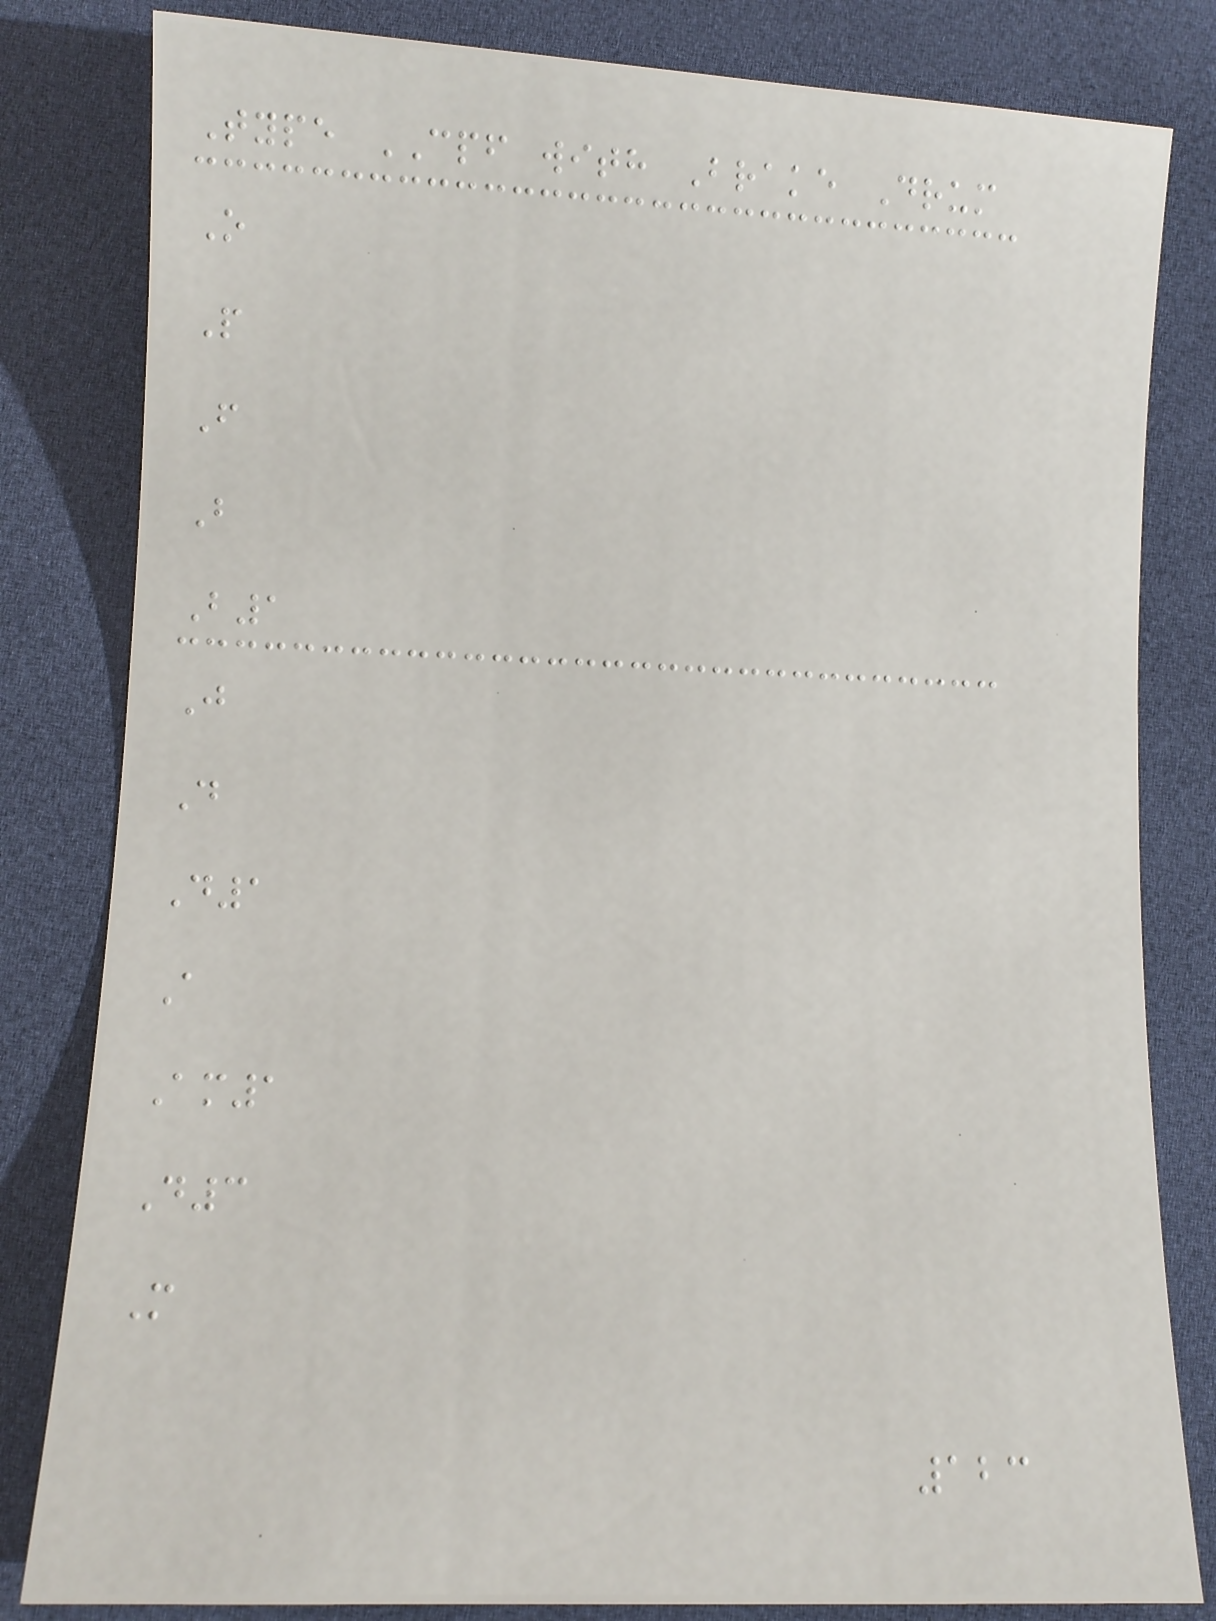Type CPF with Brake Drum
O
P
F
B
B1
J
D
D1
A
Am1
D3
M
123
